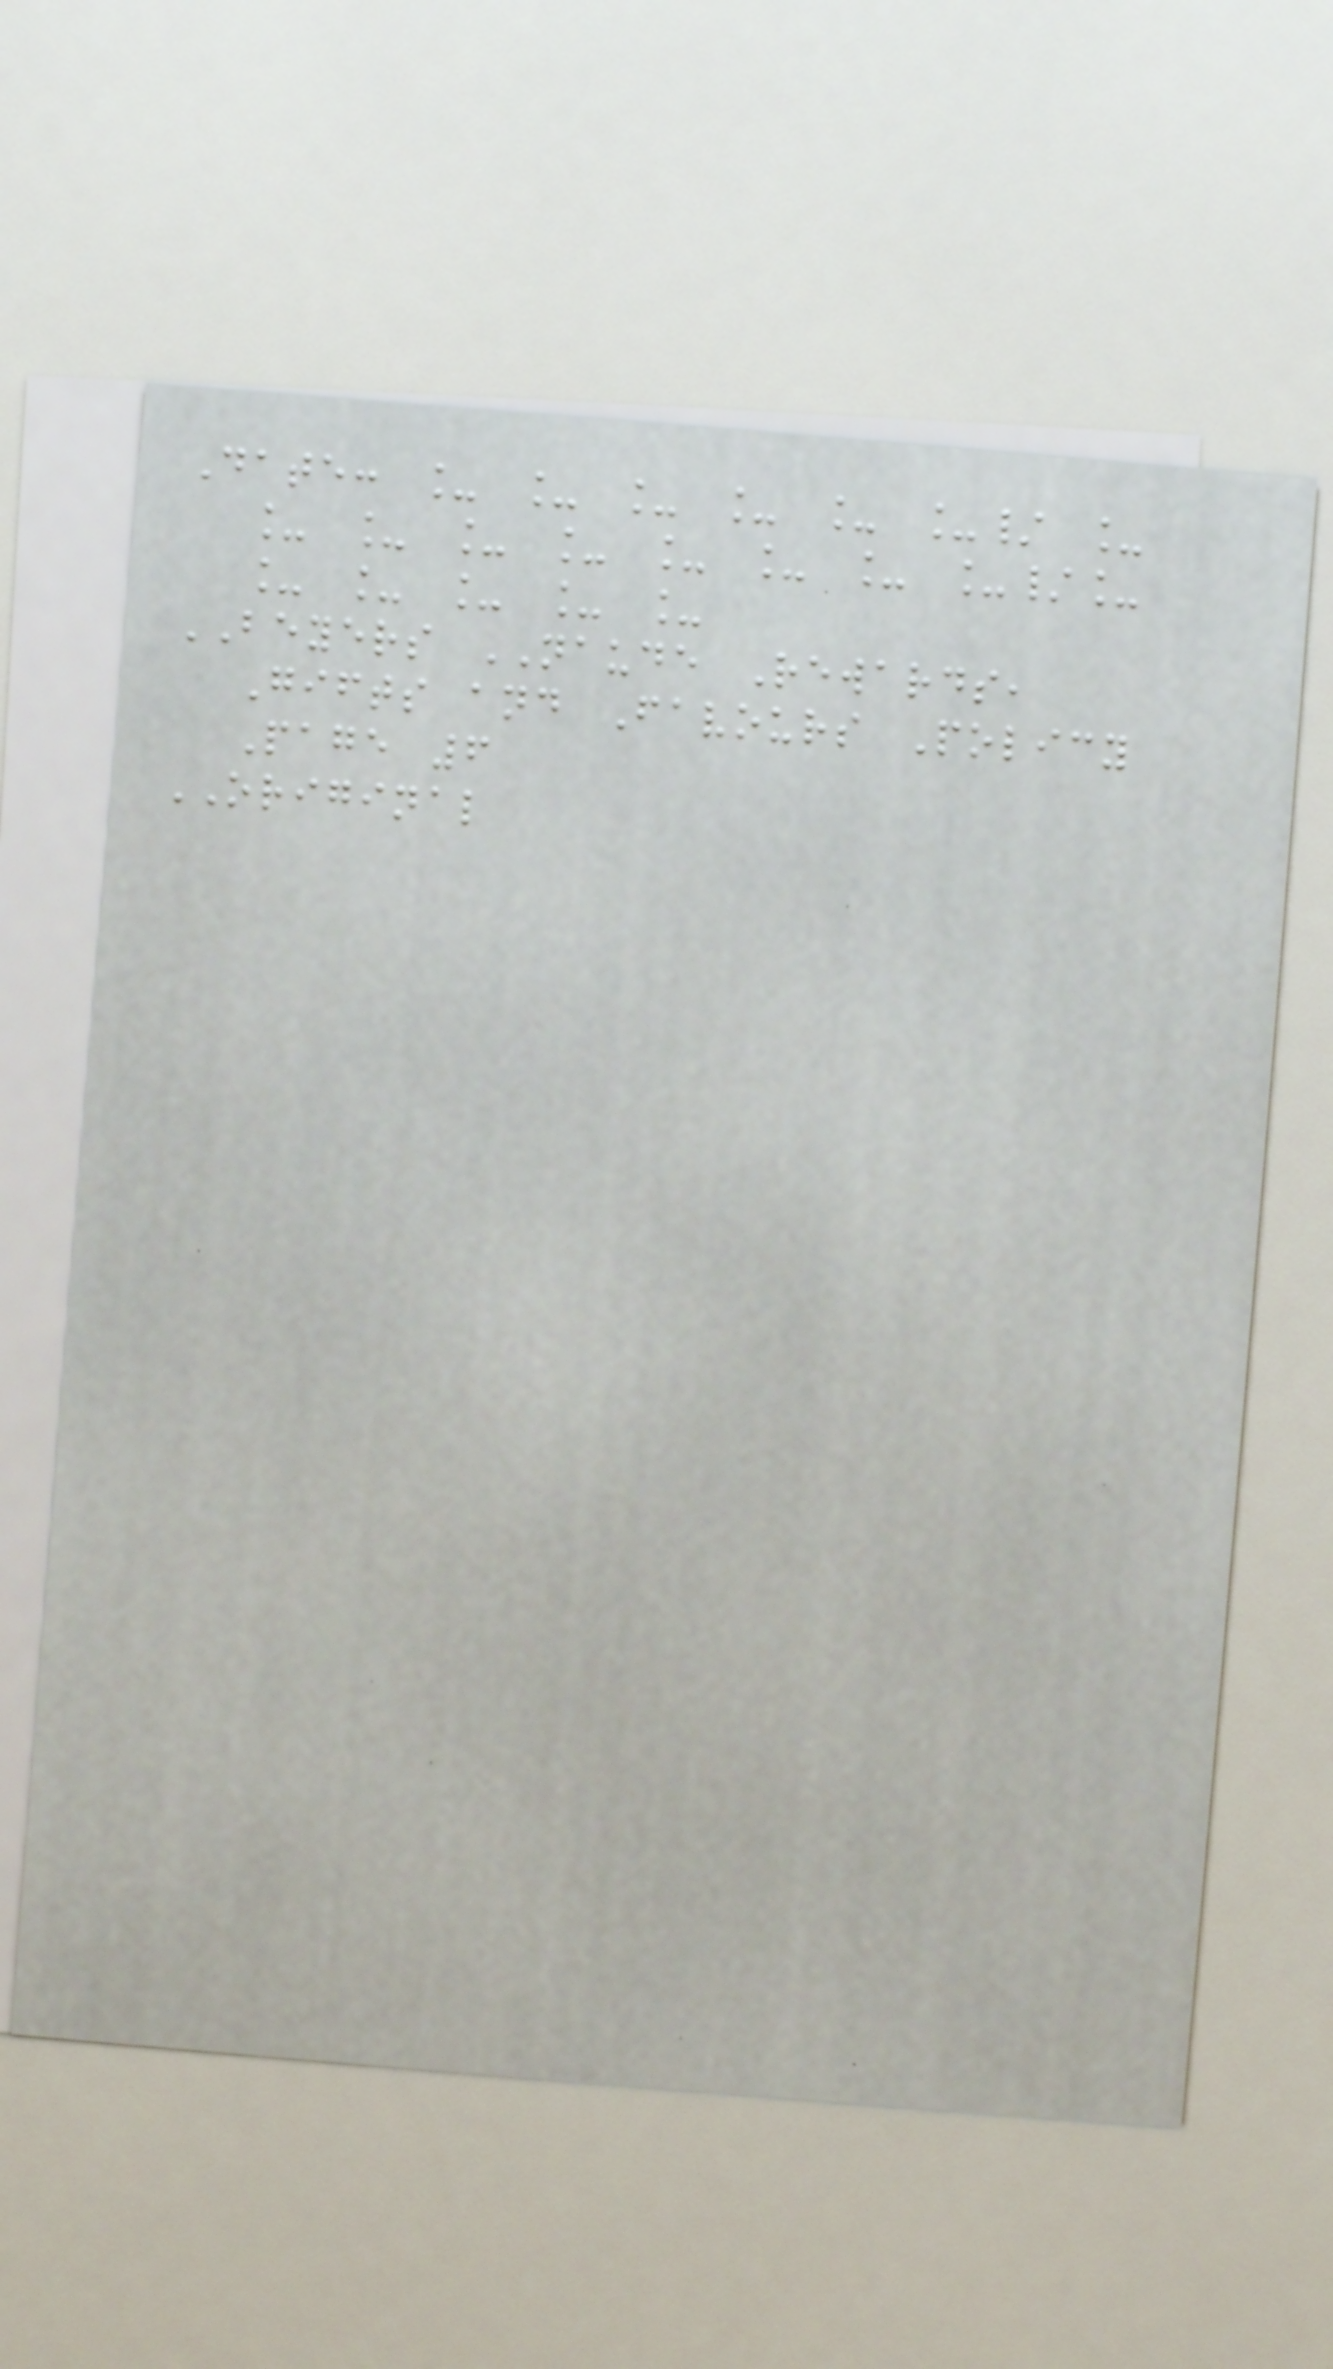Date: _ _ _ _ _ _/ _
_ _ _ _ _ _ _ _/_
_ _ _ _ _
BEYERS NAUDE Rewards,
Gifts and Favours Policy
Page 6
ORIGINAL
